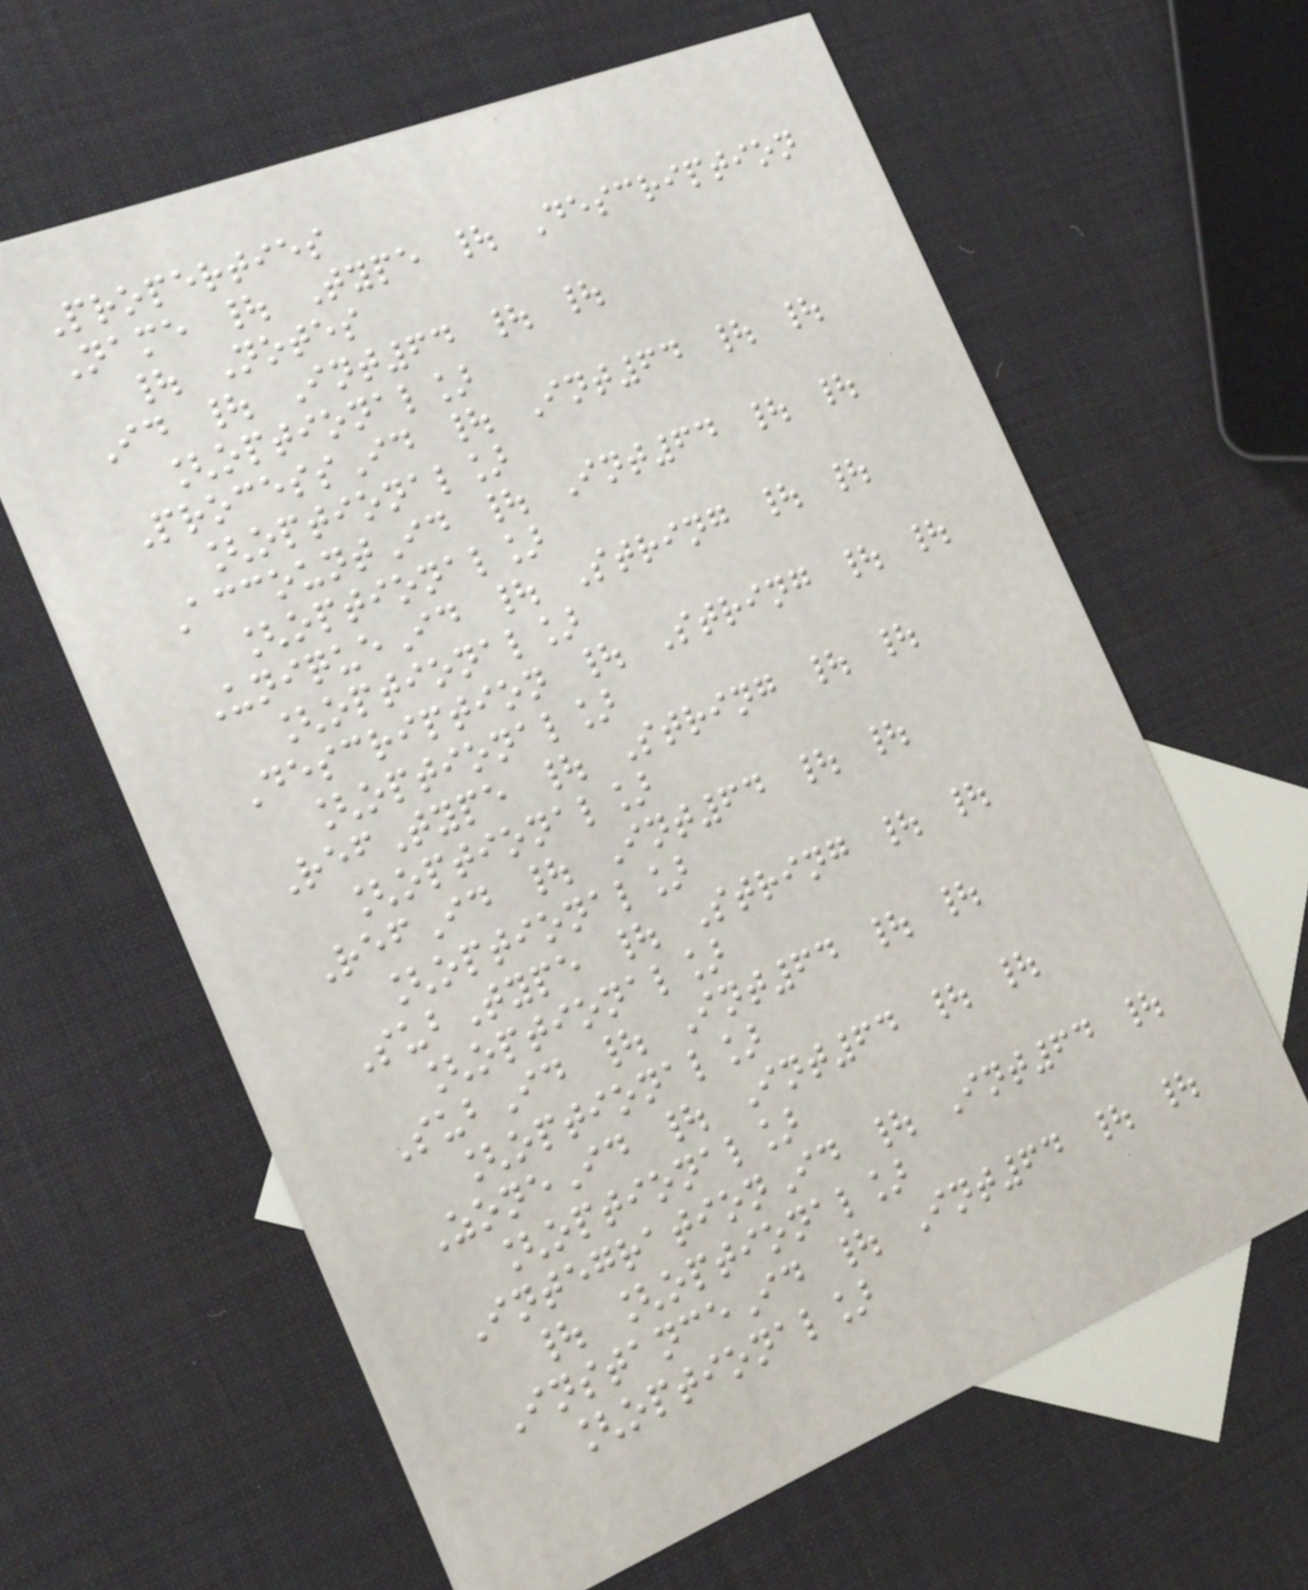Properties
Name | Type | Description
| Notes
Id | Int64 | |
[optional]
ProcessId | Int64 | |
[optional]
AccountId | Int64 | |
[optional]
UniqueId | String | |
[optional]
Description | String | |
[optional]
RefType | String | |
[optional]
RefId | Int64 | |
[optional]
SubType | String | |
[optional]
SubId | Int64 | |
[optional]
ZoneId | Int64 | |
[optional]
IntegrationId | Int64 |
| [optional]
InstanceId | Int64 | |
[optional]
